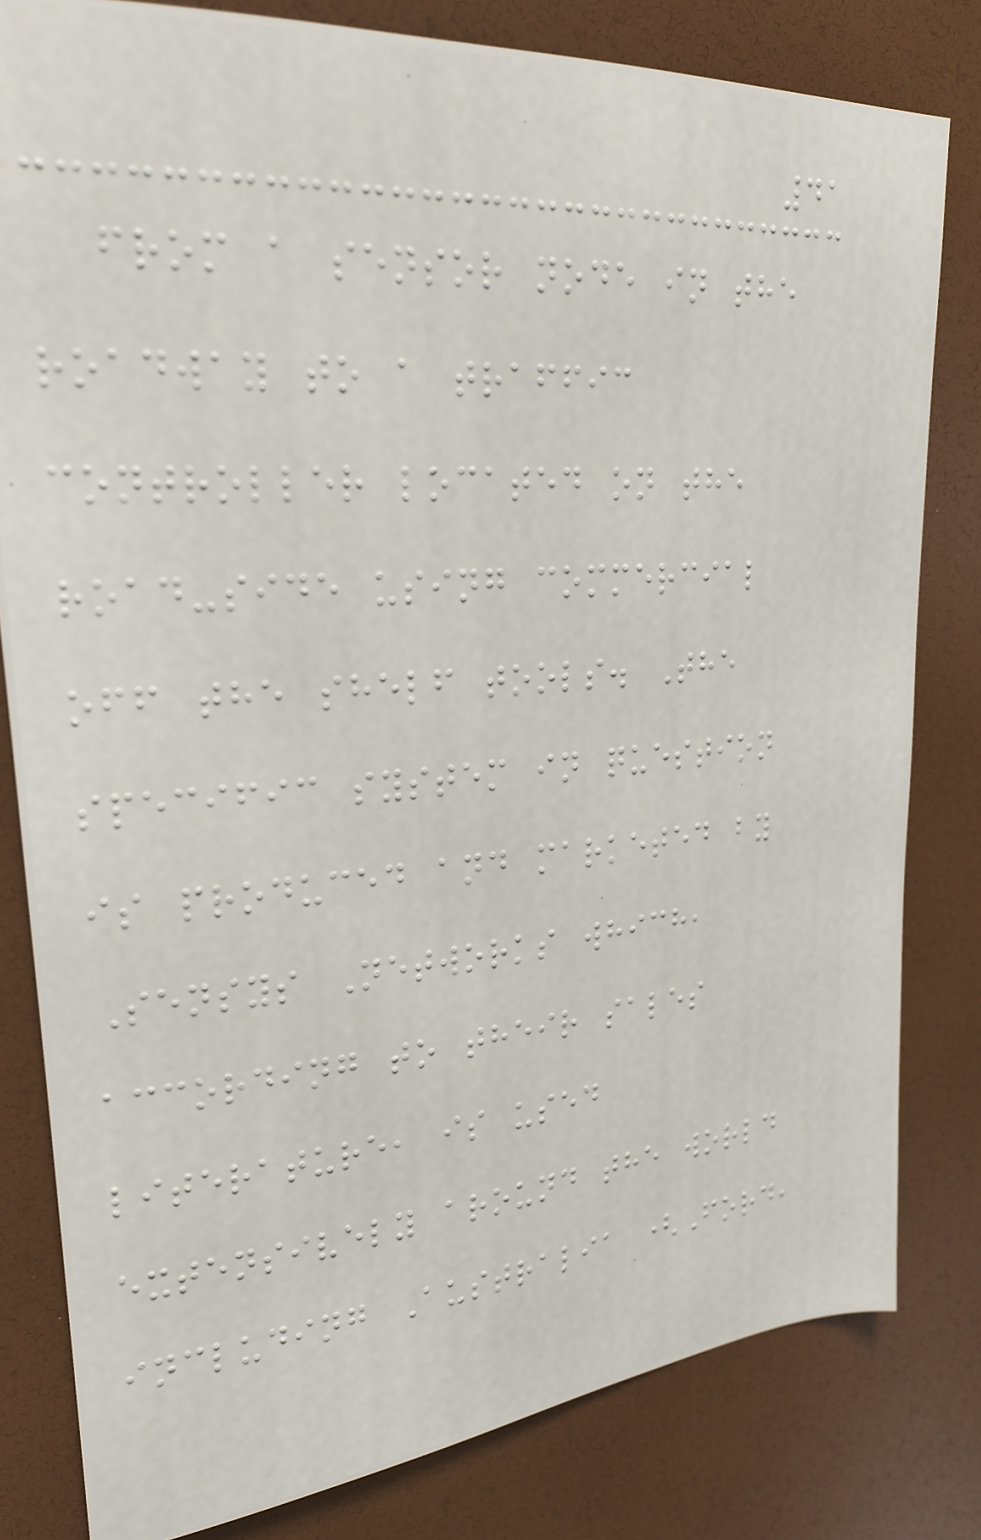41
from a sensor node in the
roadway to a traffic
controller located on the
road-side using commercial
off the shelf tools. The
specific system in question
is produced and marketed by
Sensys Networks which,
according to their sales
literature, is used
extensively around the world
including Australia (Ford,
